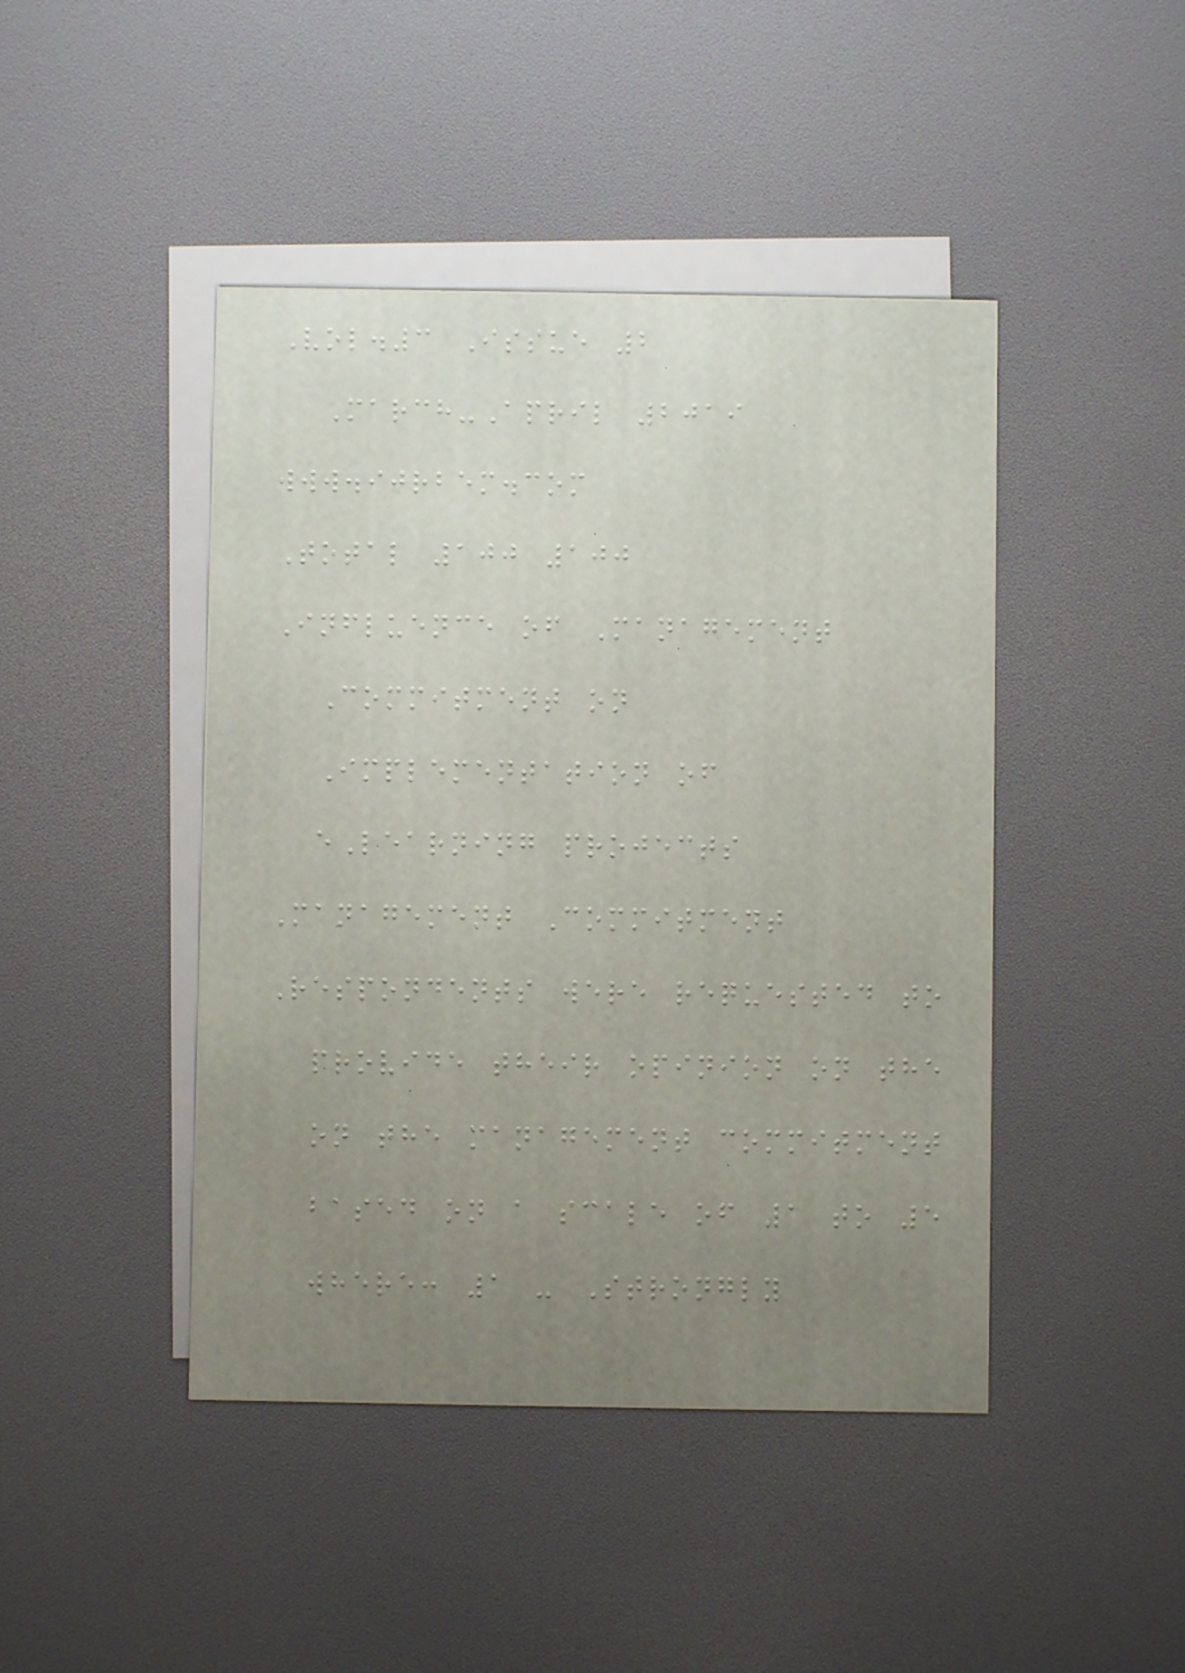Vol.3 Issue 2
March-April 2019
www.ijrbem.com
Total 100 100
Influence of Management
Commitment on
Implementation of
eLearning projects
Management Commitment
Respondents were requested to
provide their opinion on the
on the management commitment
based on a scale of 1 to 5
where: 1 - Strongly
